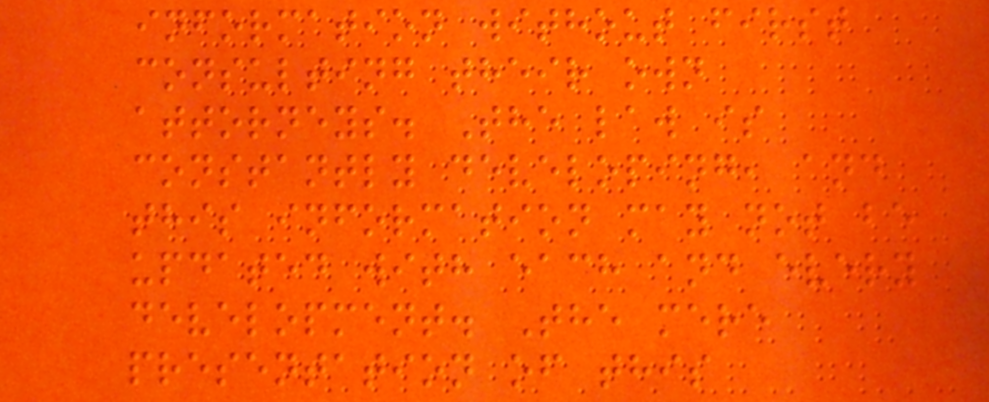information without first
consulting their own
attorneys. The law is
constantly developing, and
this information may not be
updated with each and every
development. The mere
presentation of this
